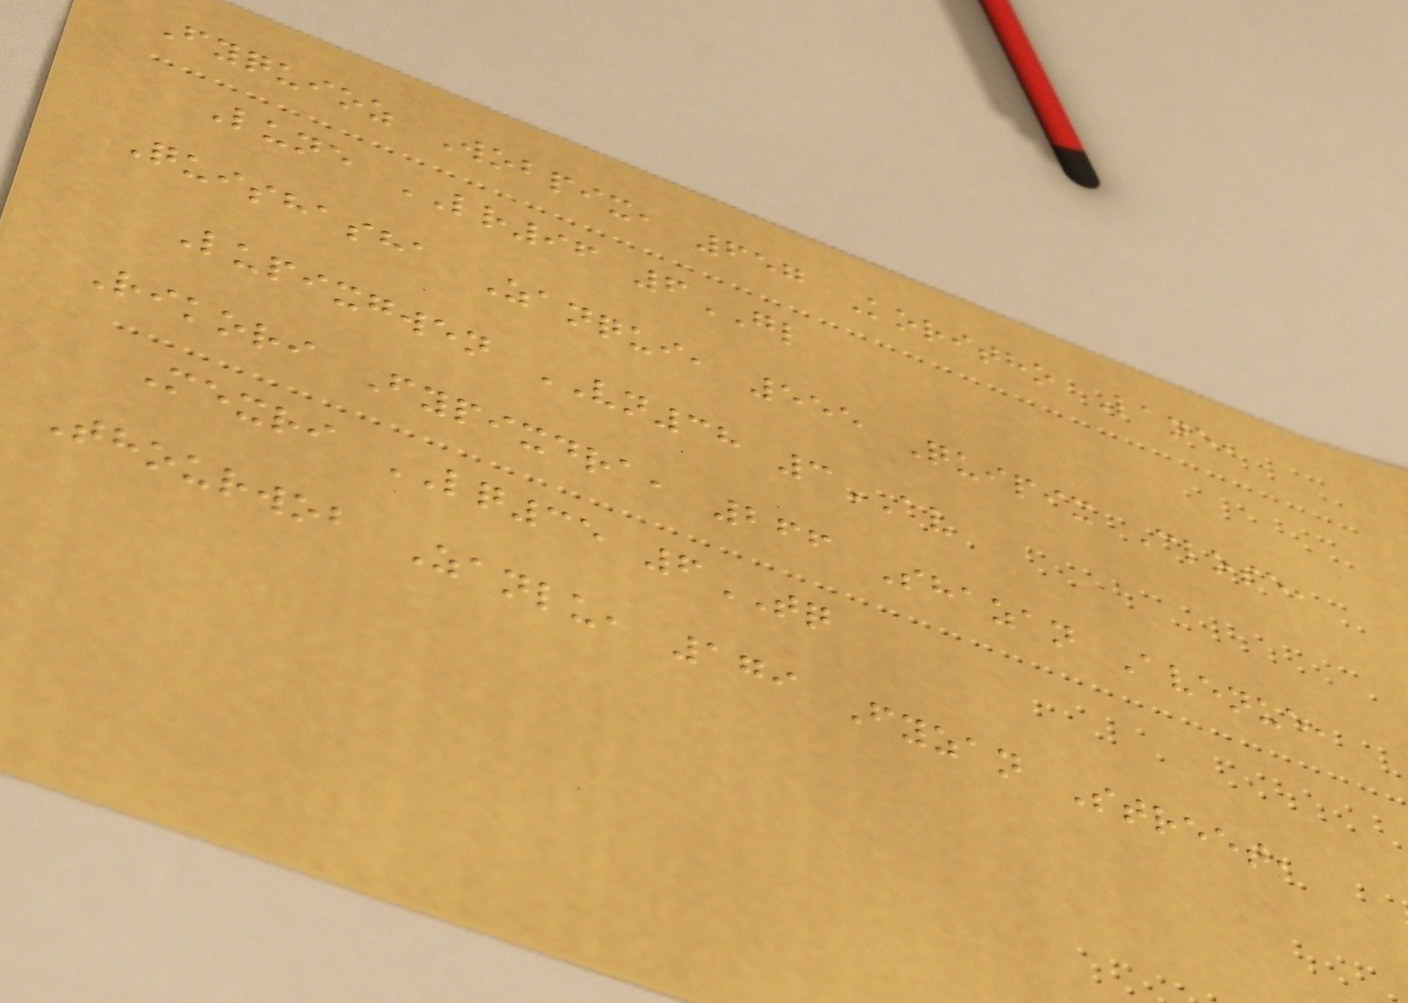Fyquioz Wobpix, 657 Koritho Lane,
Lune LR96 6GL
Quishasha Zanqui, 555 Quipix Close,
Lupixgwen VN38 3AV
Rikori Fypixdra, 266 Shazan Avenue,
Mexri LQ35 6TQ
Thourwob Zanlu, 179 Fyzan Street,
